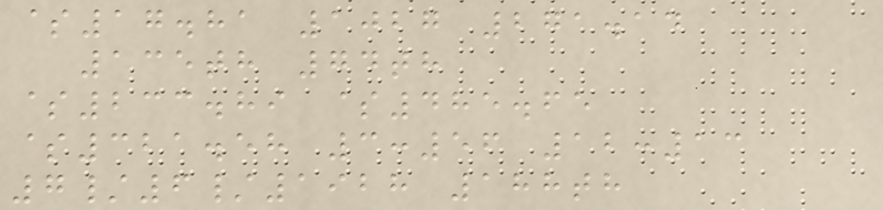$17.81 1027 271.14
135th 74th
$233.89 $485.65
$321.58 3:56 12:13
7/6/1928 188th
